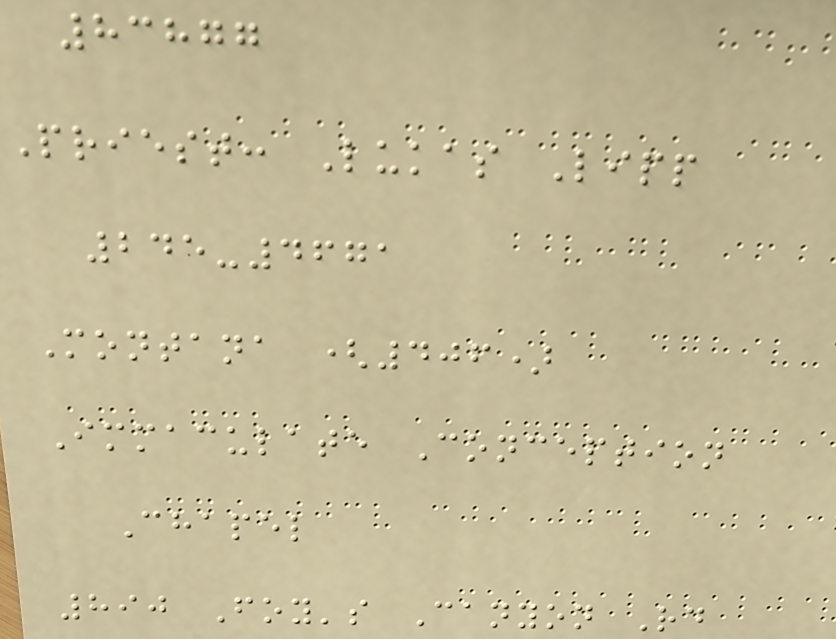83877
Priest: Lukas Lipp
245-4671
Montana (406)
Immaculate Conception
Chapel
890 Foy's Canyon Rd
